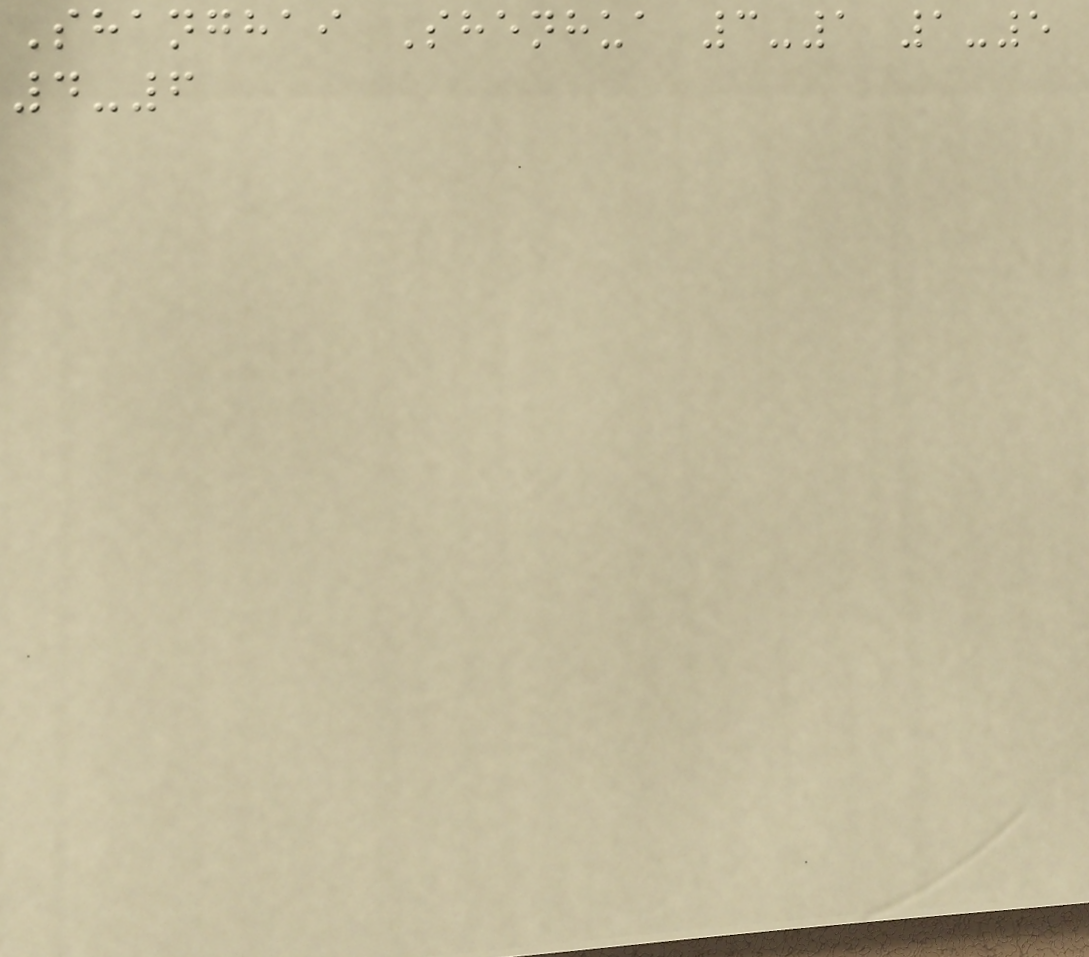Shanghai Shenhua 3-1 1-5
4-6
